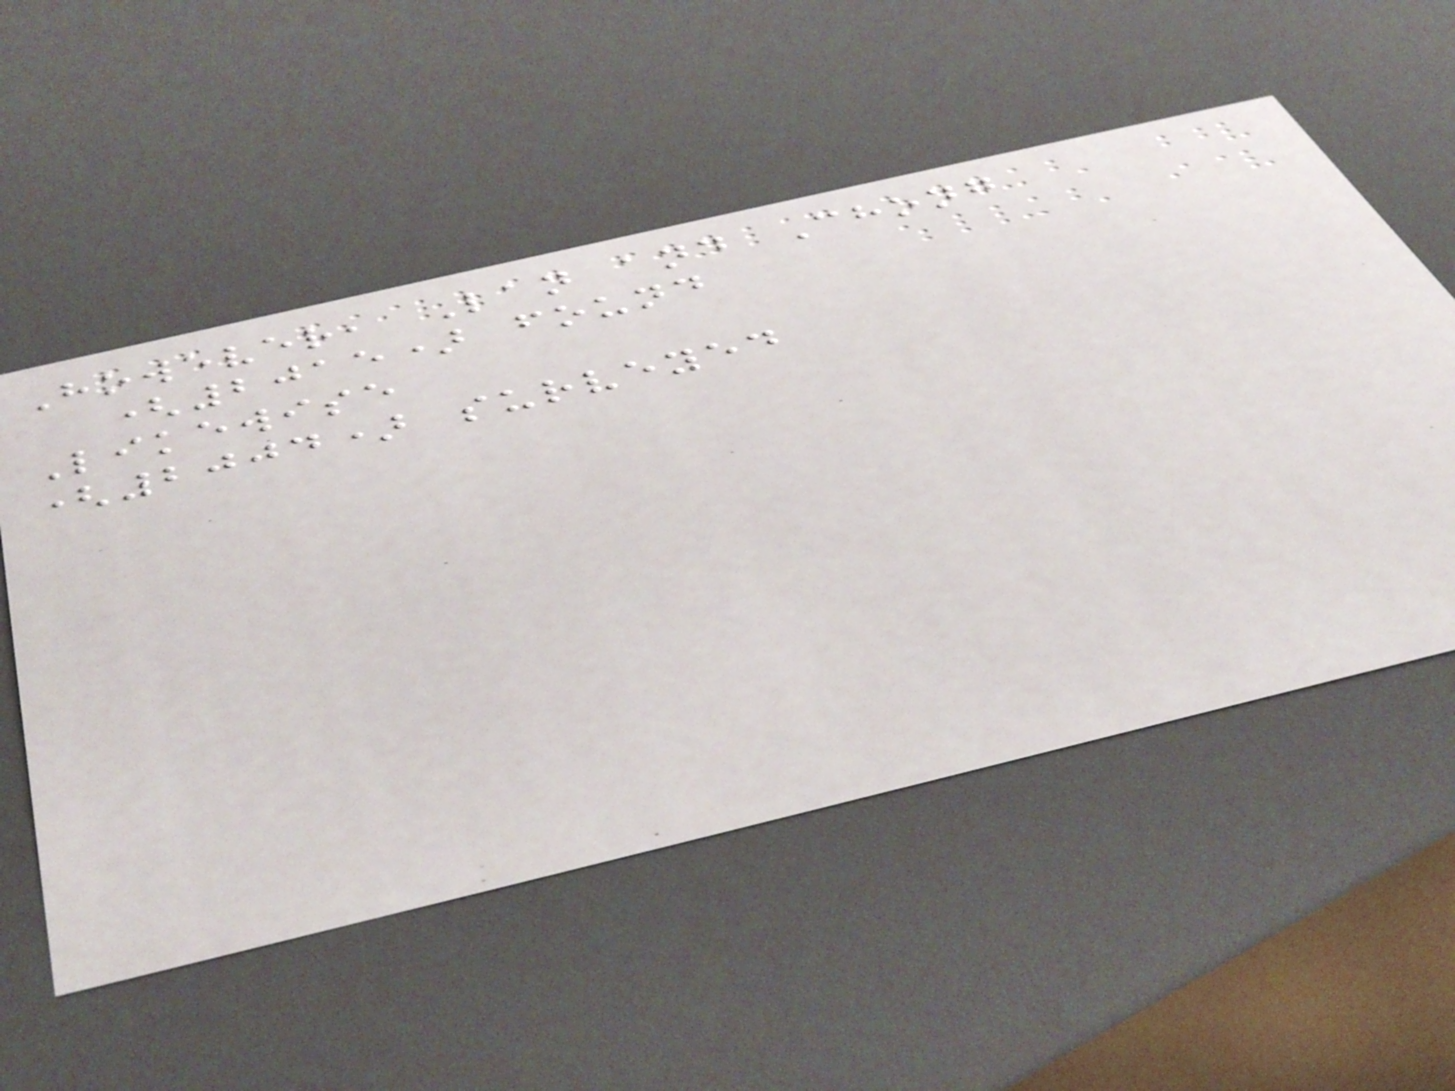However, Lan and Chong
(2015) found
Likewise
(2004) surveyed
